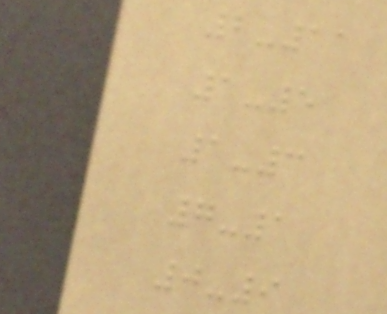2-11
1-5
1-3
7-1
0-9
